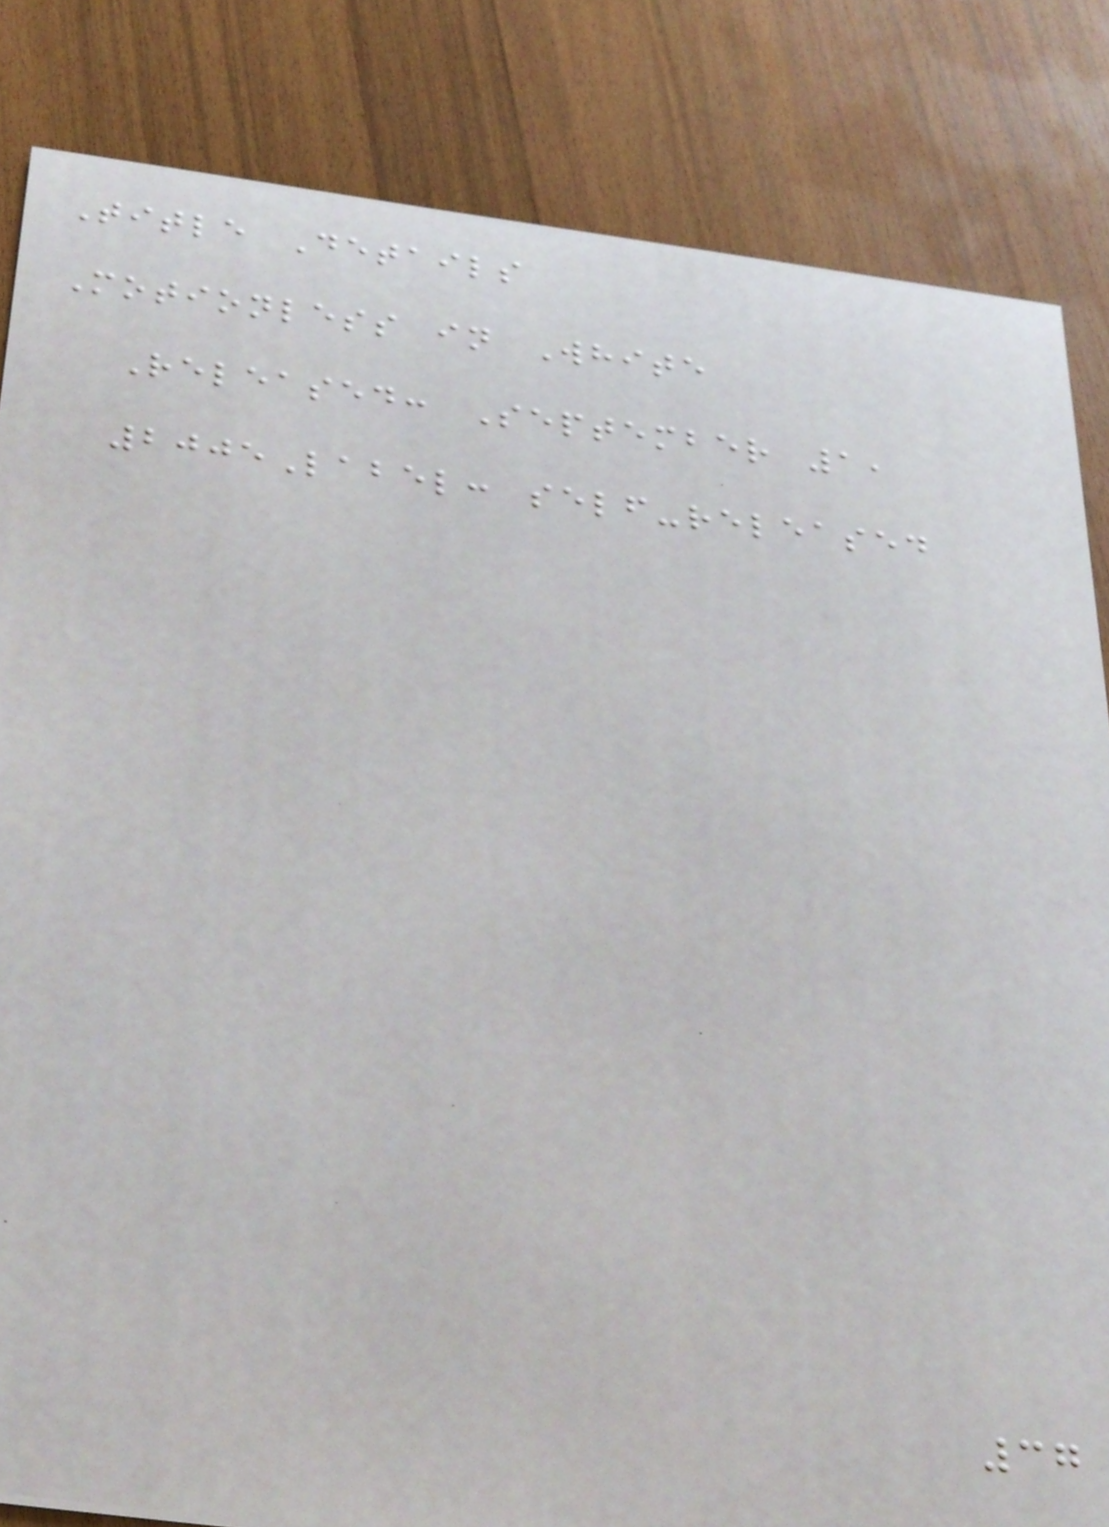Title Details
Motionless in White
Released: September 1,
2005Label: self-released
37
